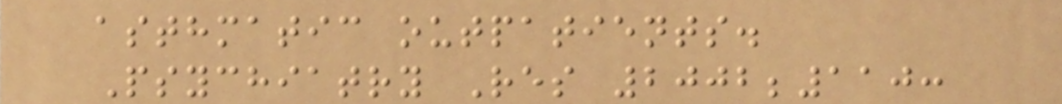asthmatic outpatients.
Psychiatry Res 2002;110:
